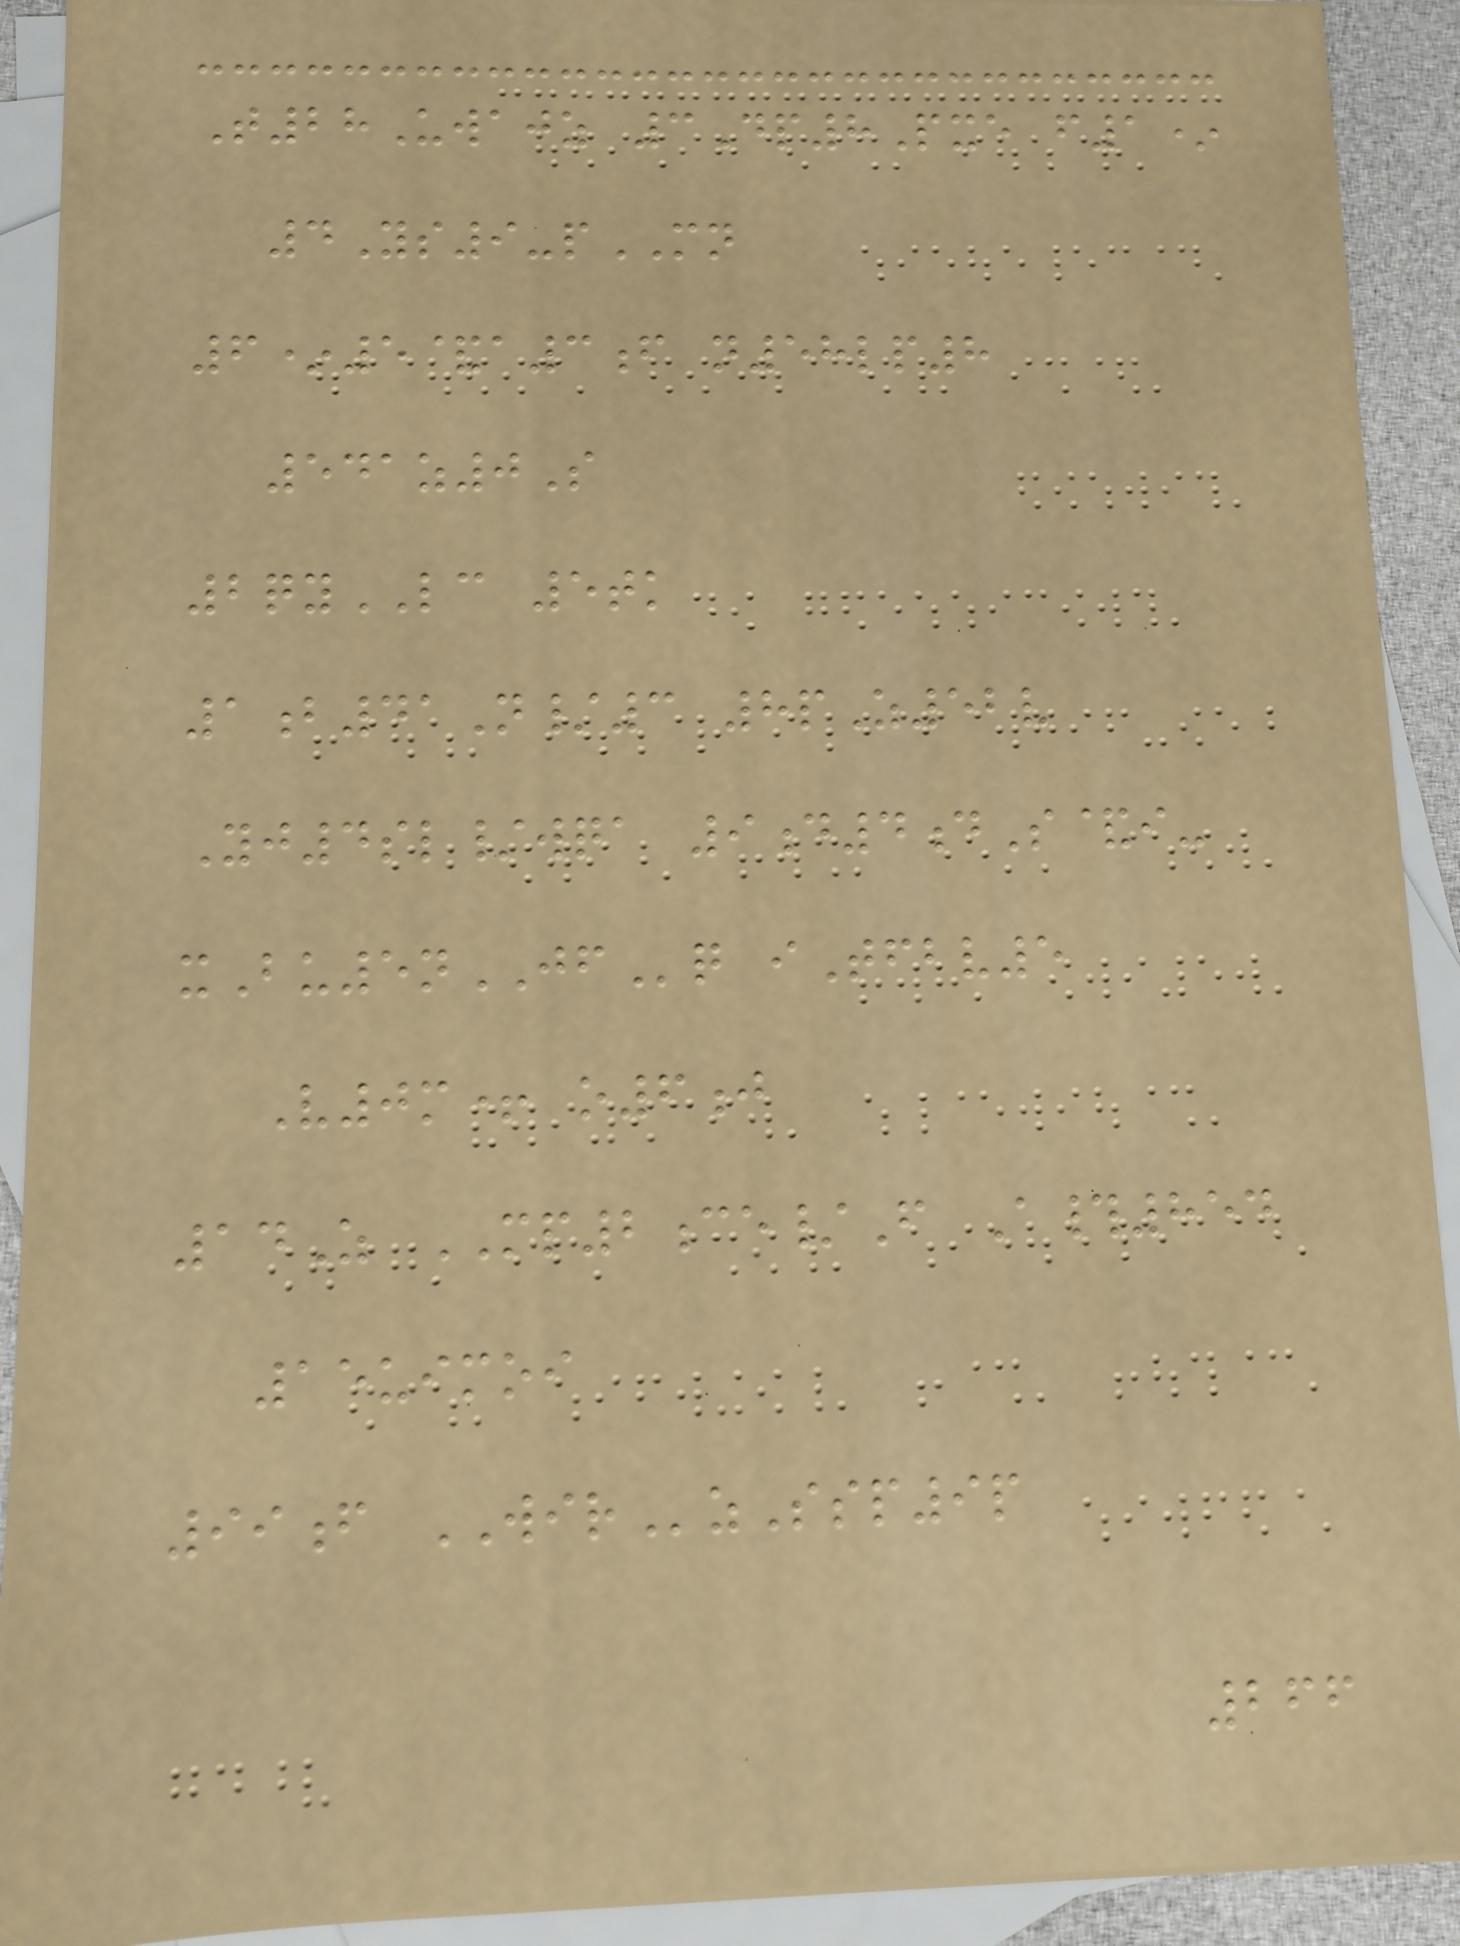T28Uwajz 3Dp8Pxe f1*
4Ys9-pMN
6*5&a3f n58lp8
541z0S
2qyLC 5tk
1b41N/3 8pZ52v
Yj4sl/wqa 9d4dS&i-
xBu5nJFq iTfbv5
V0m+ o6j
14Z MP2ce/F A#854
15uimoi
99f WIRzSsp9p
266
